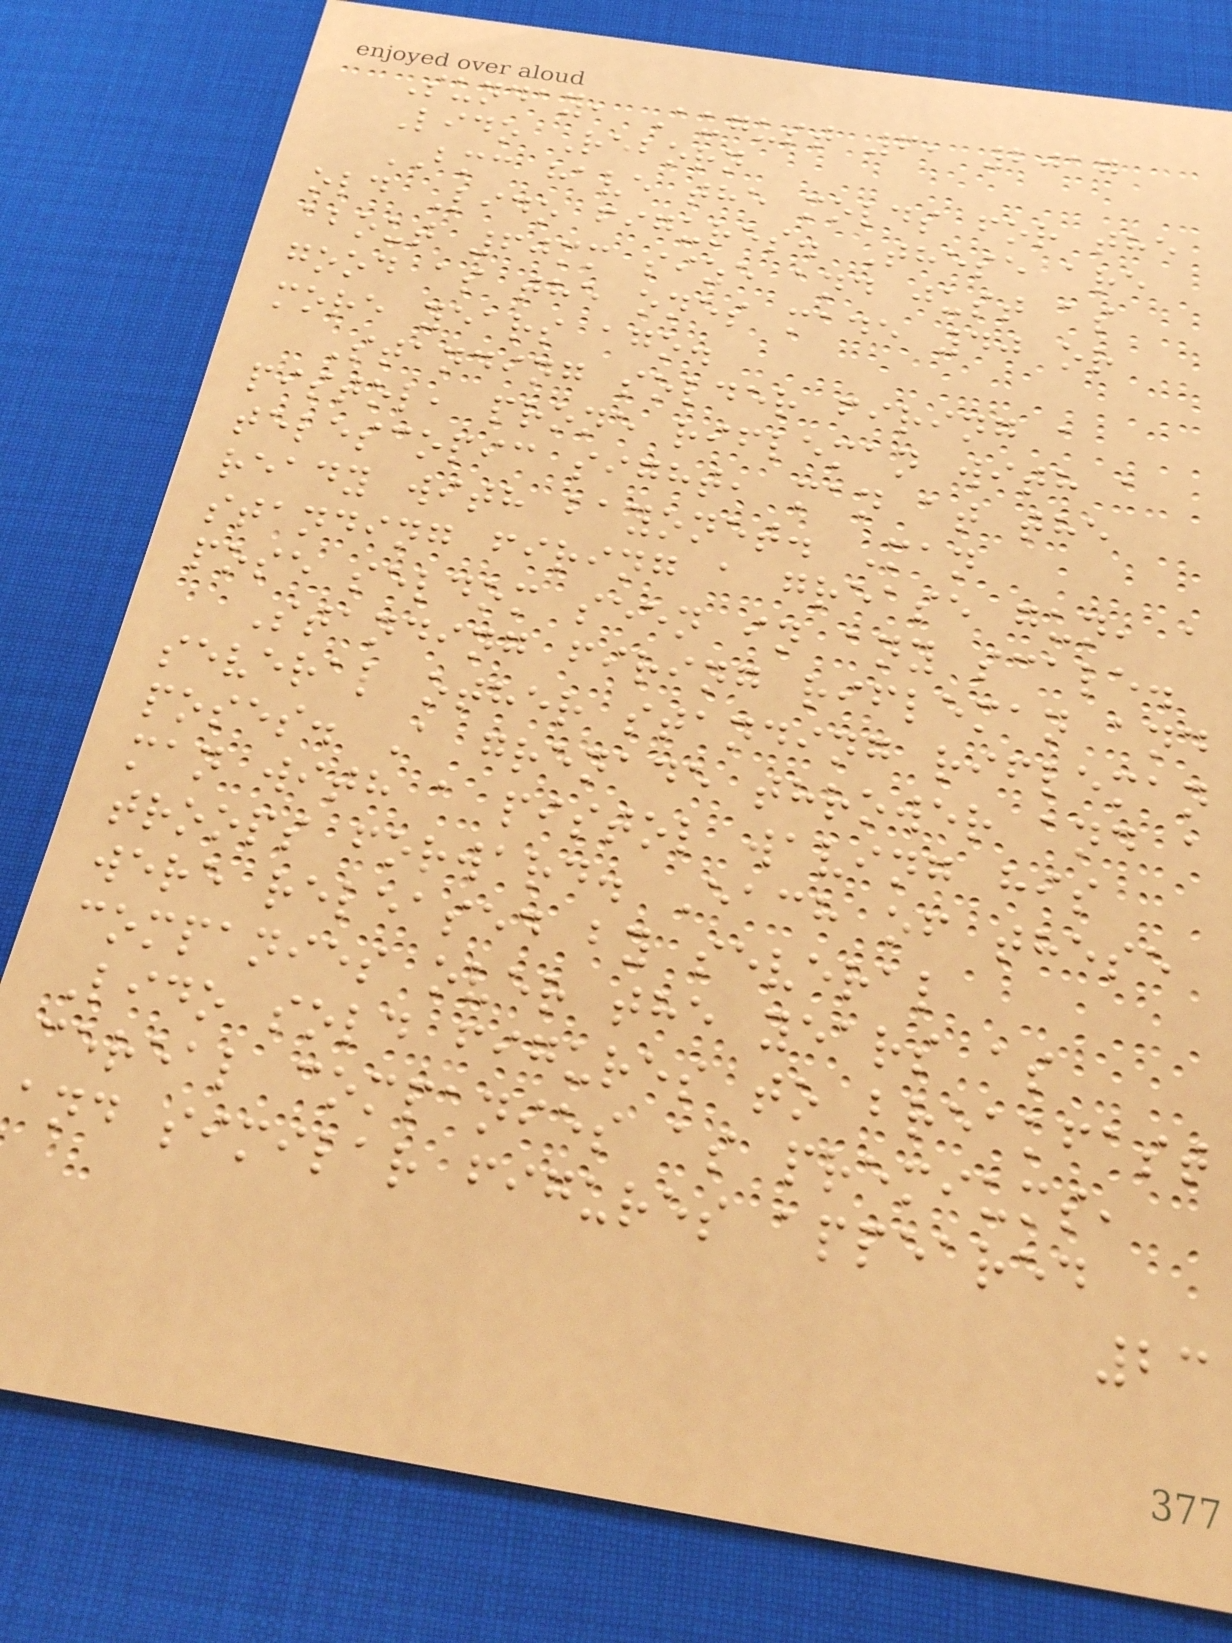Sunday, August 6, 2017
Lido Reborn
BMC have the molds for the
old Lido figures. These are
about 60mm size and just as
good as the ones made 40 or
more years ago.
Standing solder firing a
pistol, prone rifleman with a
telescopic sight, man at the
ready with bayonet. Man
standing firing a grease gun, a
pose seldom seen in any scale.
Standing firing rifleman and
several other standing rifleman
poses. A grenade thrower and a
man with a pistol waving his
troops forward. Each of these
were released by several
companies over the years as
Lido sold figures to breakfast
cereal companies as premiums,
and similar figures appeared
23
